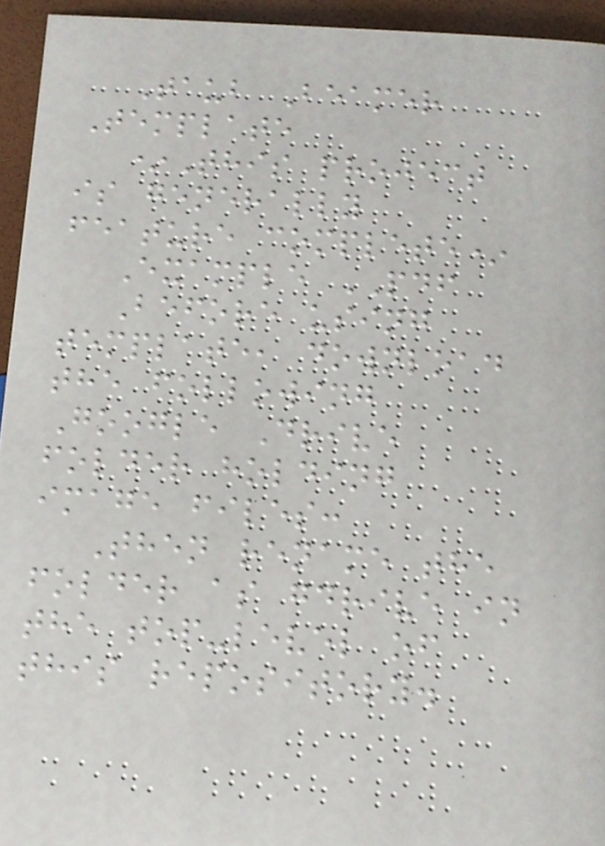Taub Beamer
Template
*This project
is generally
feature complete*
Example PDF
Before using
template, download
the following
Google Drive
folder holding
image files:
Then rename the
folder as gdrive in
the top-level of
this repository.
